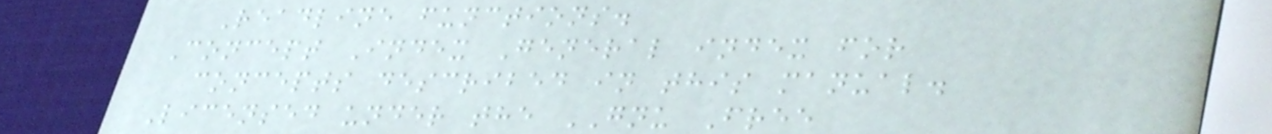Readline functions.
Concept Index General index for
concepts described in this manual.
Licensed under the GNU Free
